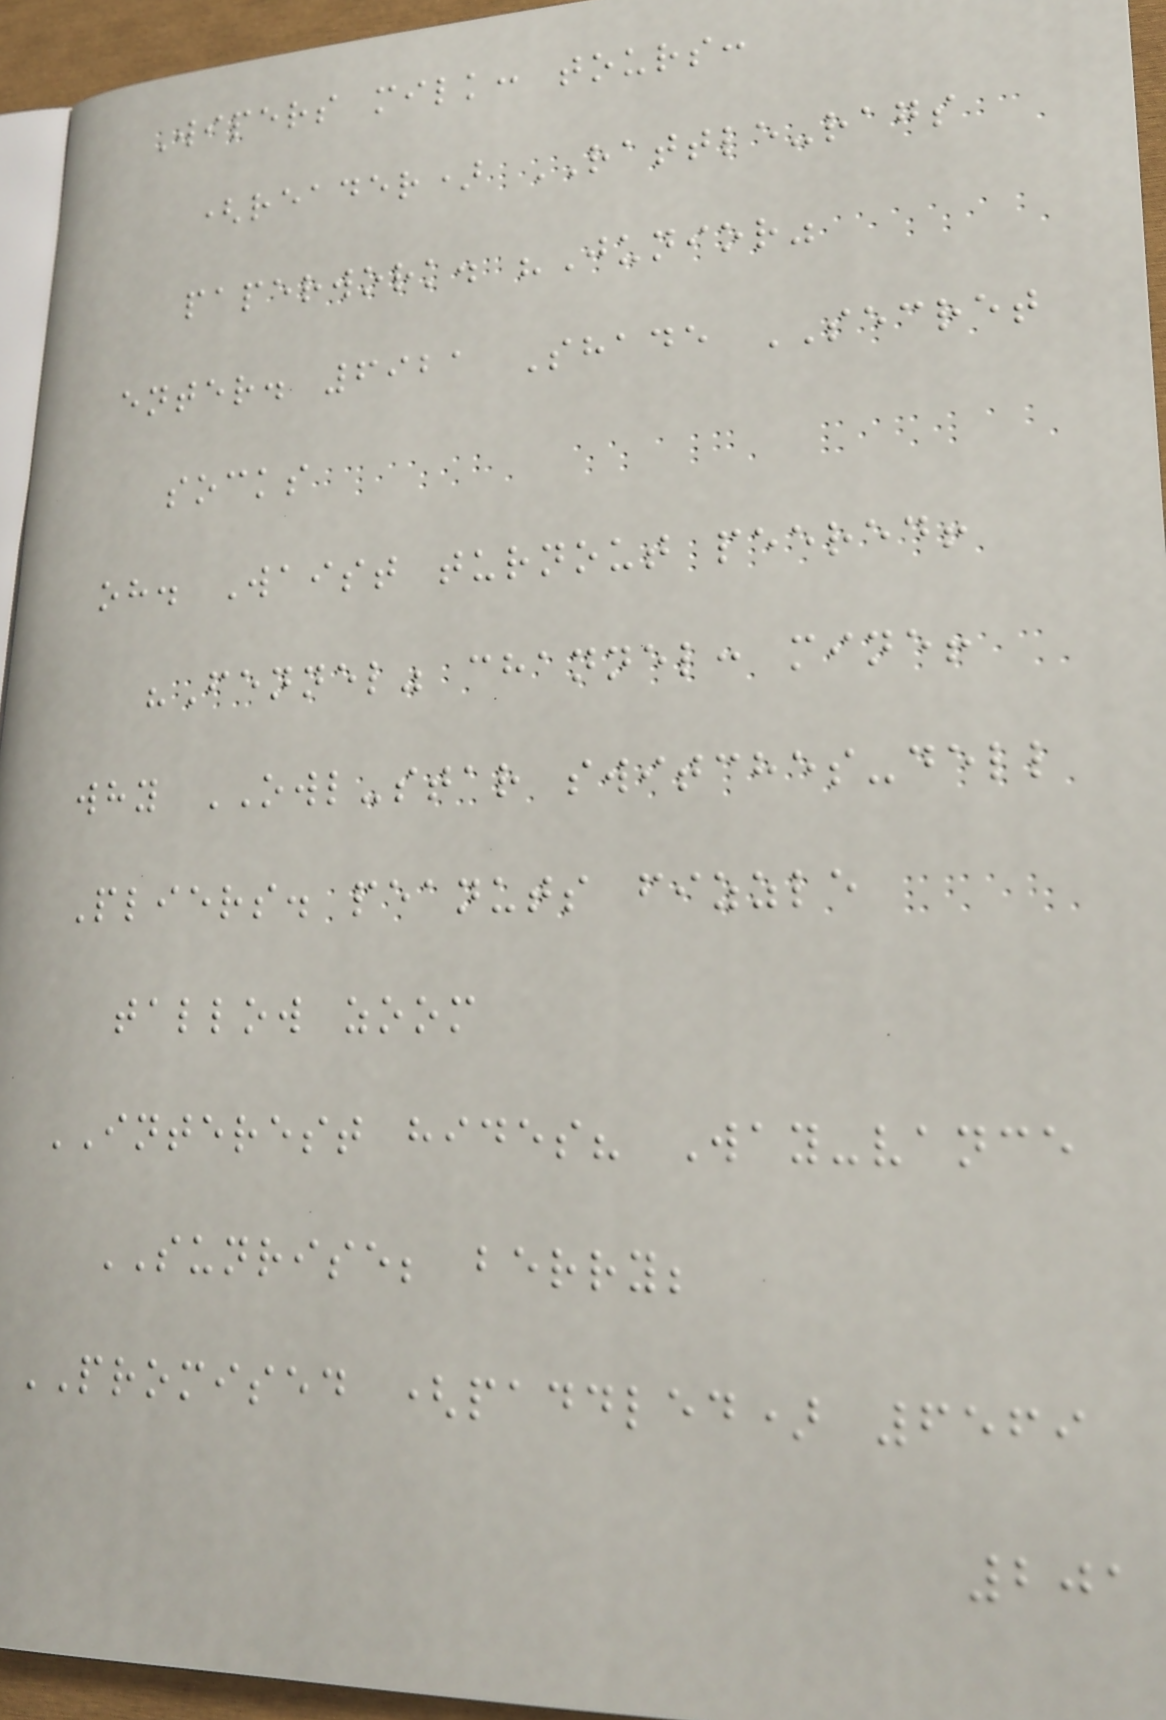Wipers milk: tours:
(reader) RATTLE-rags
paperwork. "Junior"
enter. 6921 Shade SECRET
socks
oh. Waist turnout peered!
"Fennel" channel: mine!
why OWL-star switches-dell
Pliers. peanuts fizzle
tallow zoom
INTEREST hides? Way-vance
SUNRISE; berry;
PROMISED (paddled) 6569
201
